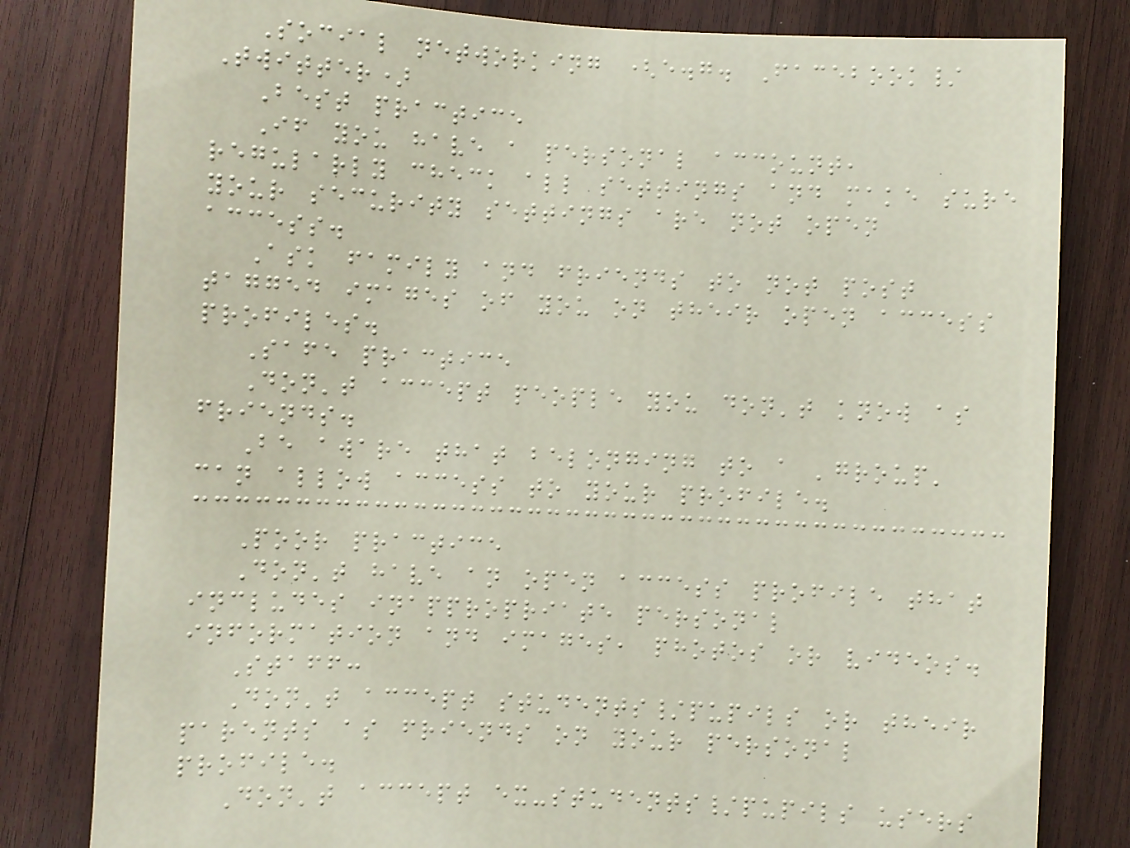Social networking (e.g. Facebook/
Twitter)
Best practice
If you have a personal account,
regularly check all settings and make sure
your security settings are not open
access.
Ask family and friends to not post
tagged images of you on their open access
profiles.
Safe practice
Don't accept people you don't know as
friends.
Be aware that belonging to a 'group'
can allow access to your profile.
Poor practice
Don't have an open access profile that
includes inappropriate personal
information and images, photos or videos.
Staff:
Don't accept students/pupils or their
parents as friends on your personal
profile.
Don't accept ex-students/pupils users
